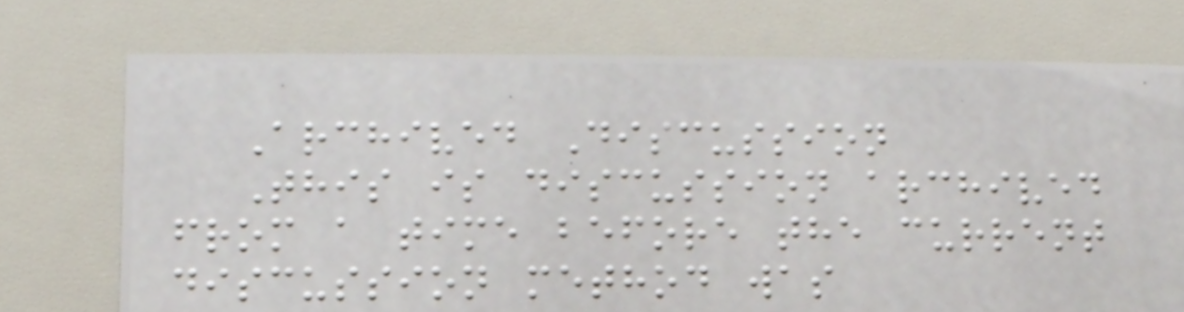Archived Discussion
This is discussion archived
from a time before the current
discussion method was
